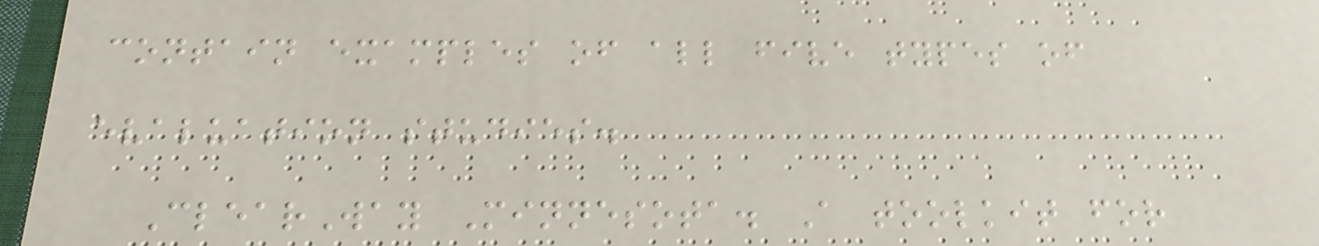contain examples of all five types of
evaluation studies.
ClearWay Minnesota. A toolkit for
